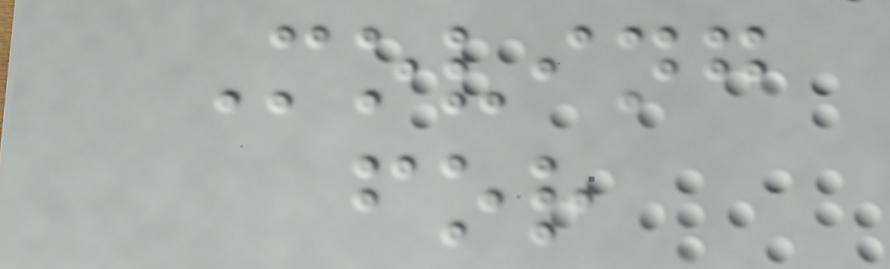Moving
for
